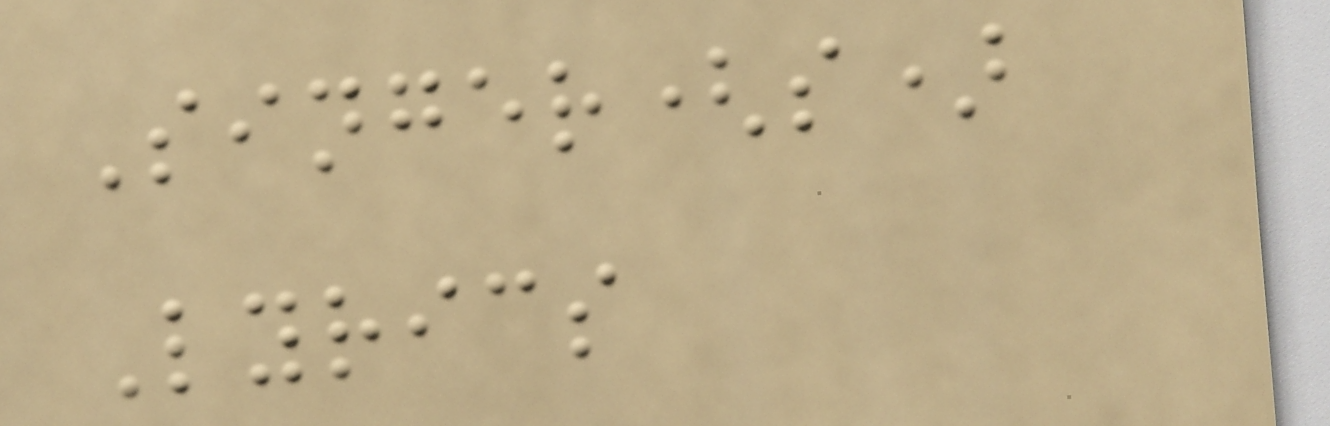Singer(s)
Lyrics
